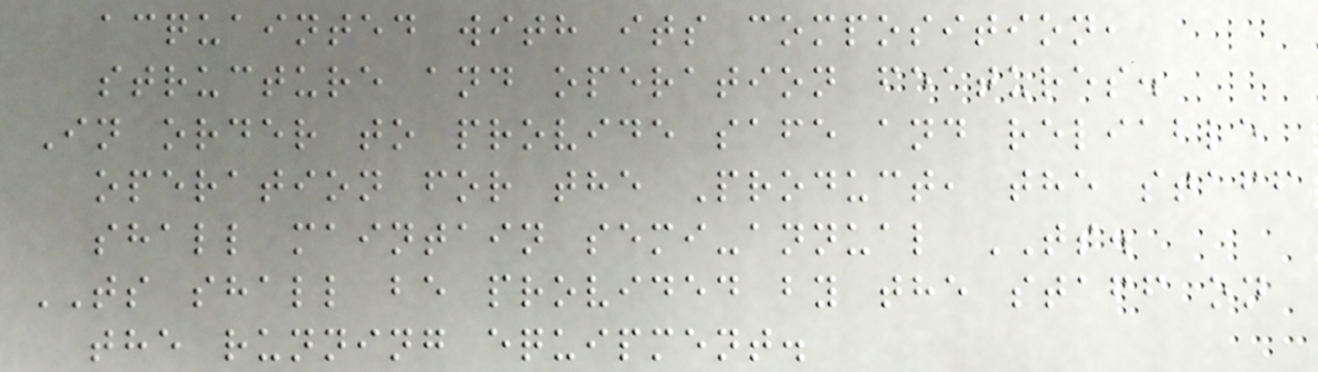acquainted with its composition,
structure and operation features.
In order to provide safe and reliable
operation for the Product, the staff
shall maintain semi-annual TS.
TS shall be provided by the staff on
the running equipment.
